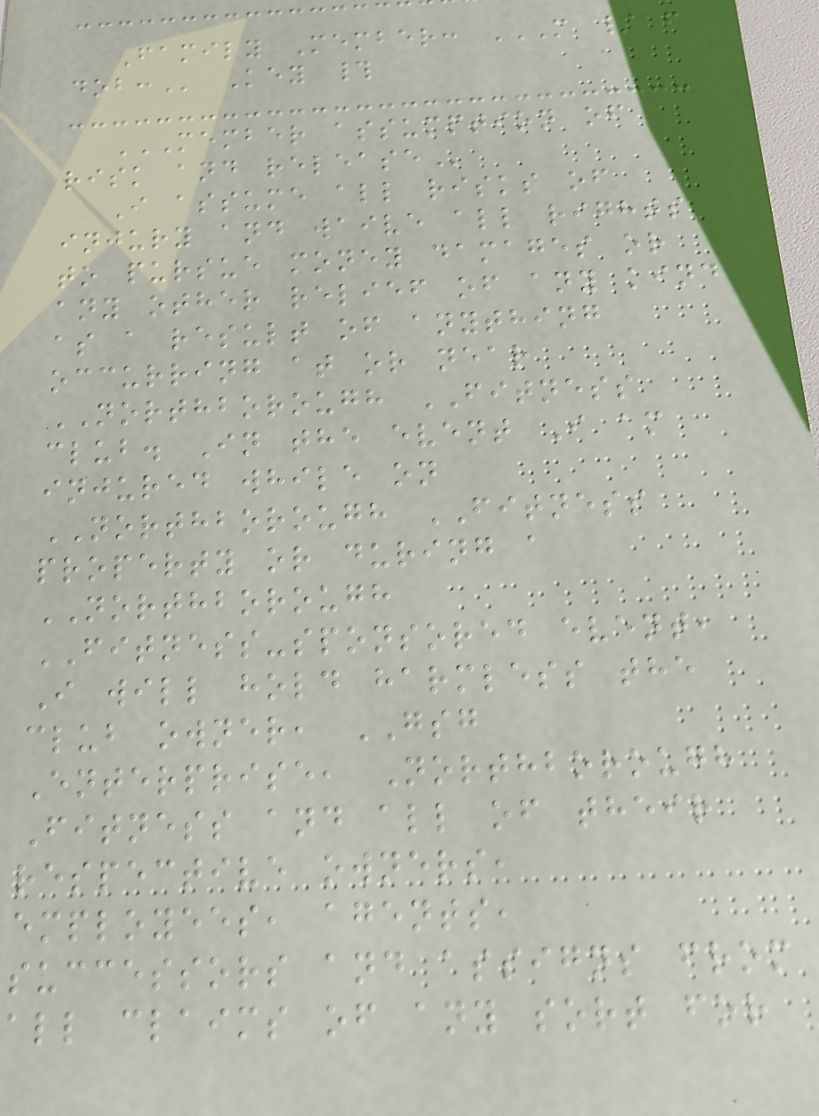Family Member: M / F
DOB: Key #
MEMBER ASSUMPTION OF
RISK AND RELEASE
I assume all risks of
injury and waive all rights
to pursue money damages or
any other relief of any kind
as a result of anything
occurring at or near
NORTHBOROUGH FITNESS
club. In the event I am
injured while on
NORTHBOROUGH FITNESS
property or during a
NORTHBOROUGH
FITNESS-sponsored event,
I will hold harmless the
club owner, GSG
Enterprise, Northborough
Fitness and all of their
respective owners,
employees, agents,
successors and assigns from
all claims of any sort for
